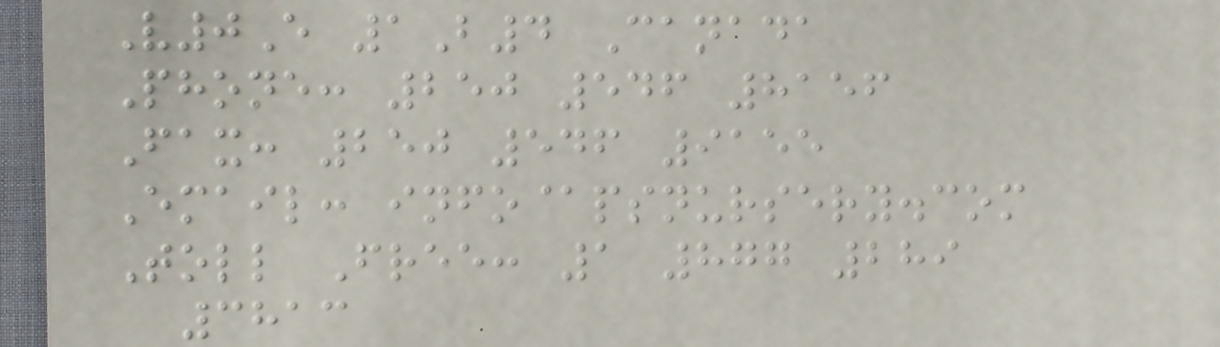V0E 1B4 Canada
Phone: 250 546 8156
Fax: 250 546 9155
Email: info@psnursery.com
Toll Free: 1 877 289
3813
